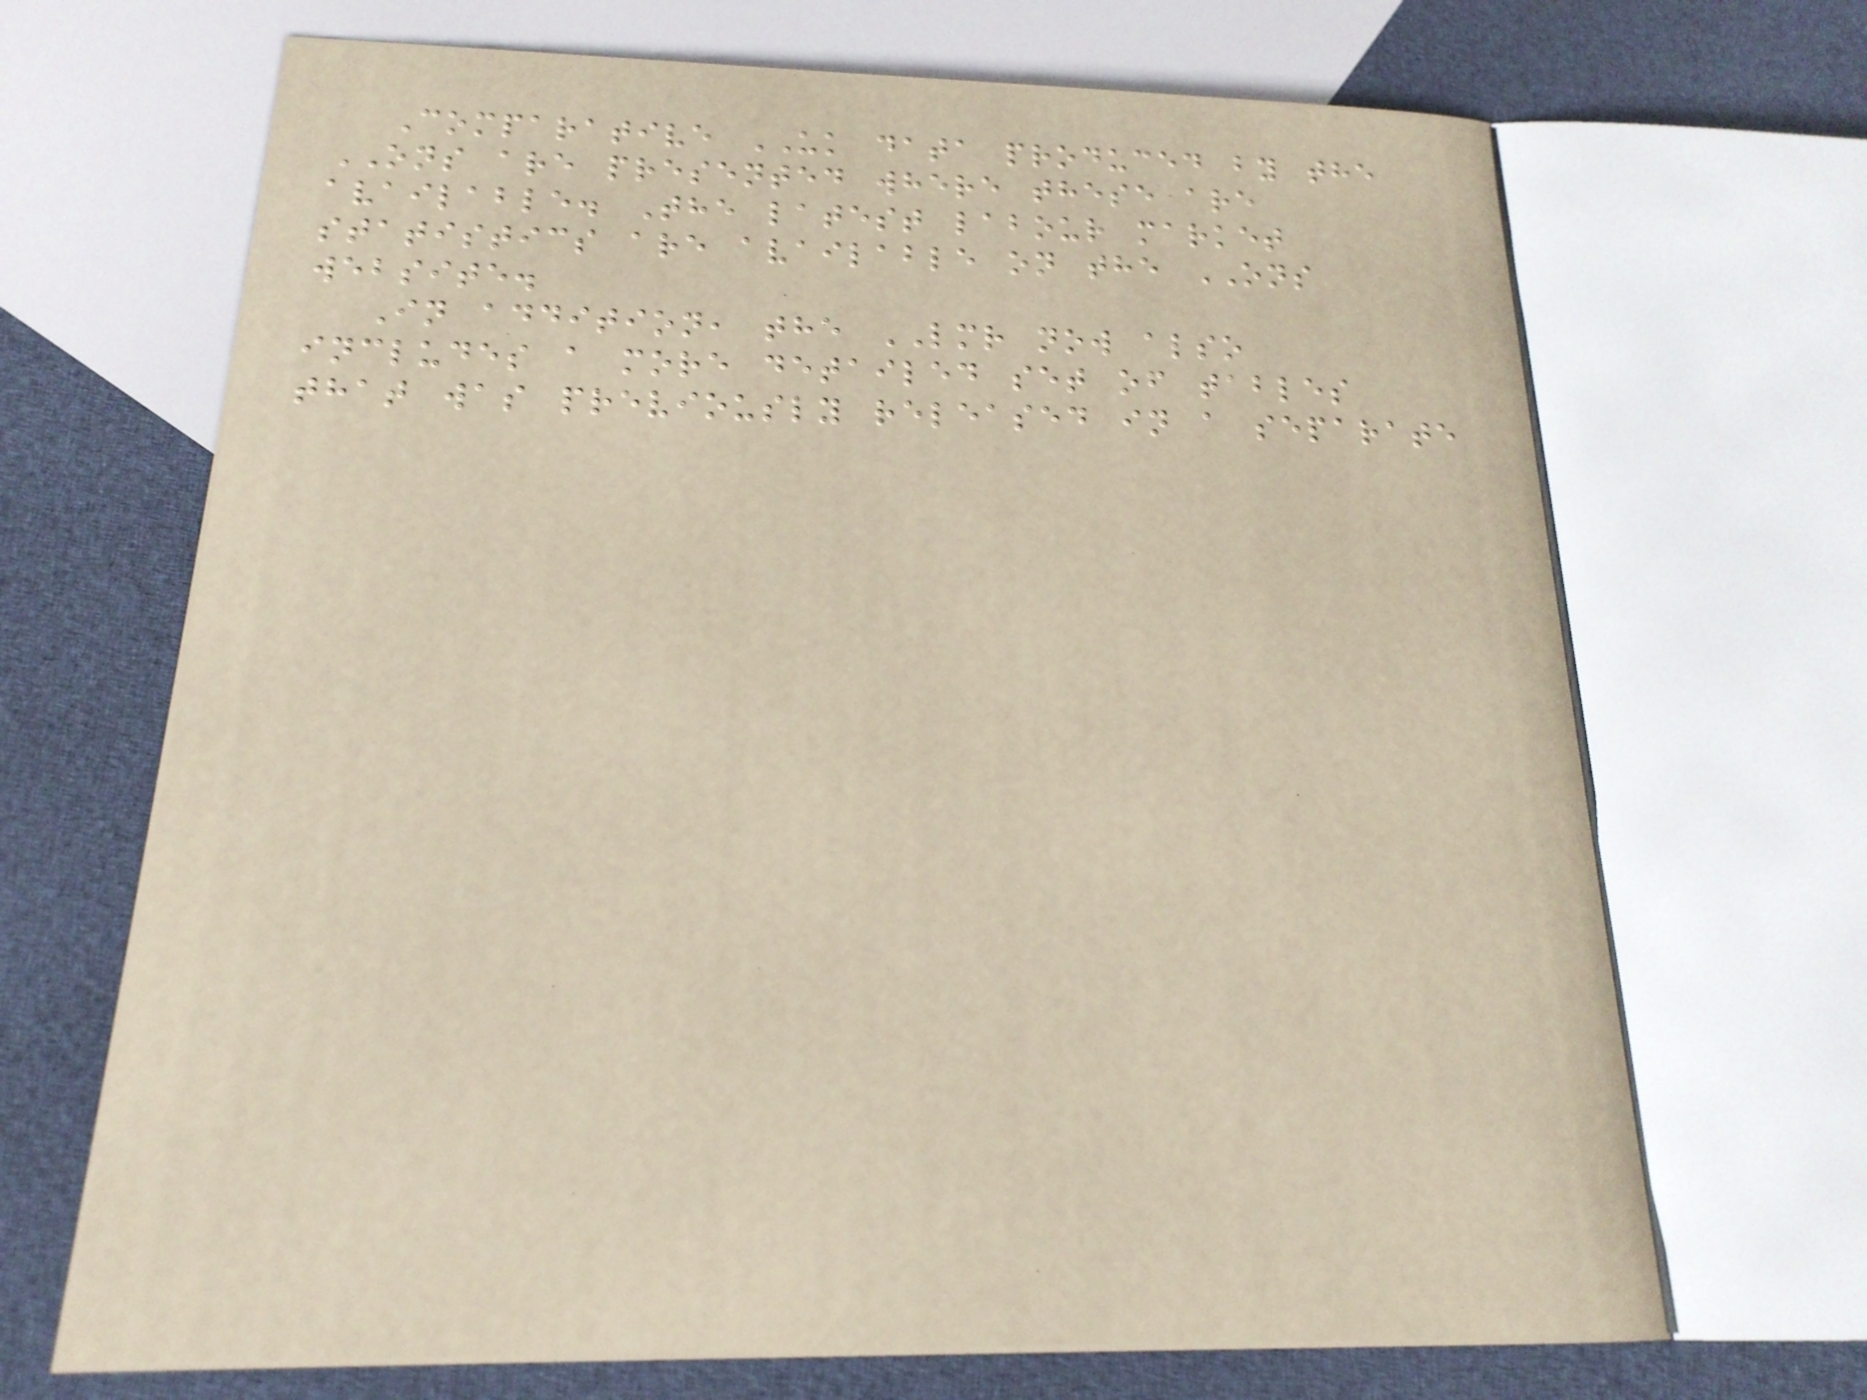Comparative UK data produced by the
ONS are presented where these are
available. The latest labour market
statistics are available on the ONS
website.
In addition, the LMR now also
includes a more detailed set of tables
that was previously released in a separate
